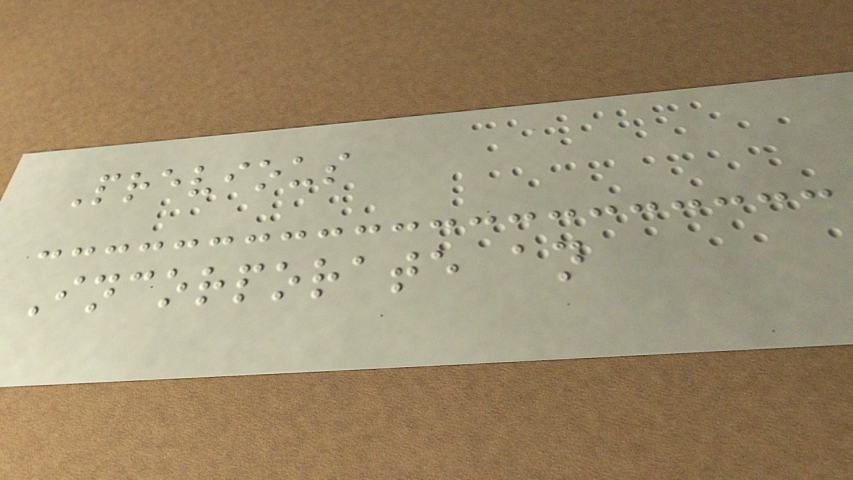Previous
Incorporate an
